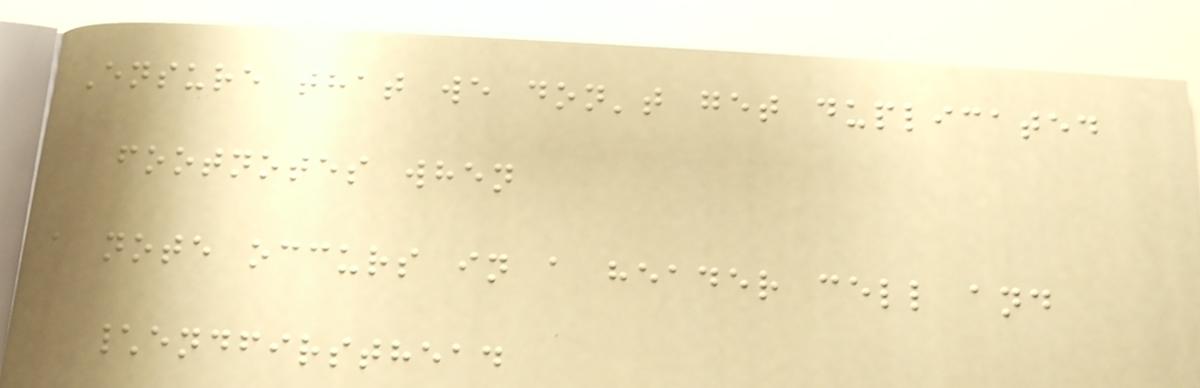Ensure that we don't get duplicated
footnotes when
a note occurs in a header cell and
\endfirsthead
